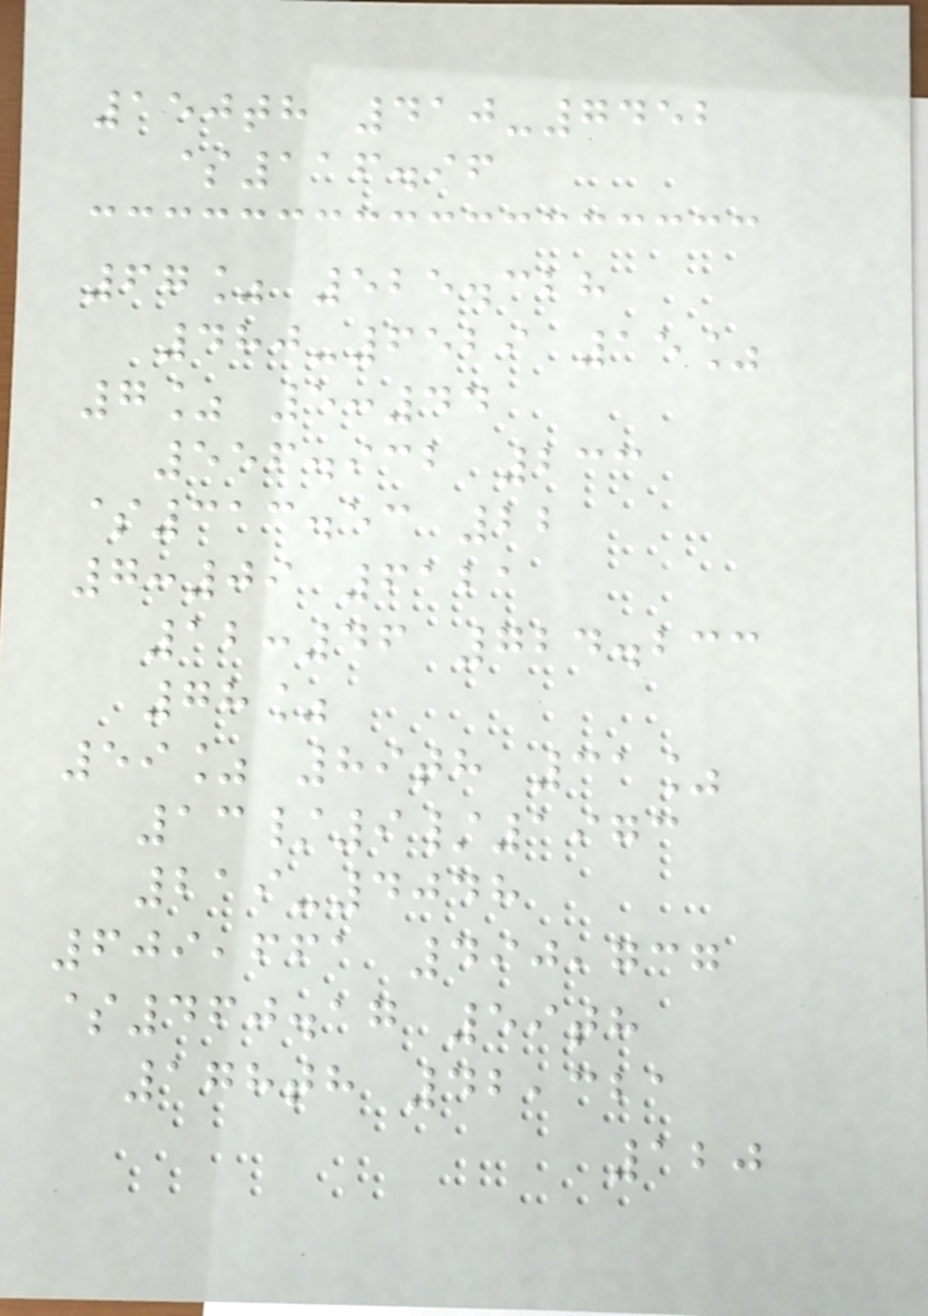150th 410-7452
$116.96
67% 525.328
480-6529 15%
7% 5:44
556.932 233
$313.53 22
7:09 6121
12:46 724.233
78%
59% 89th 31%
13/9/1973
219-4048
609,661 490,737
$460.17 59th
178th 42,321
120
